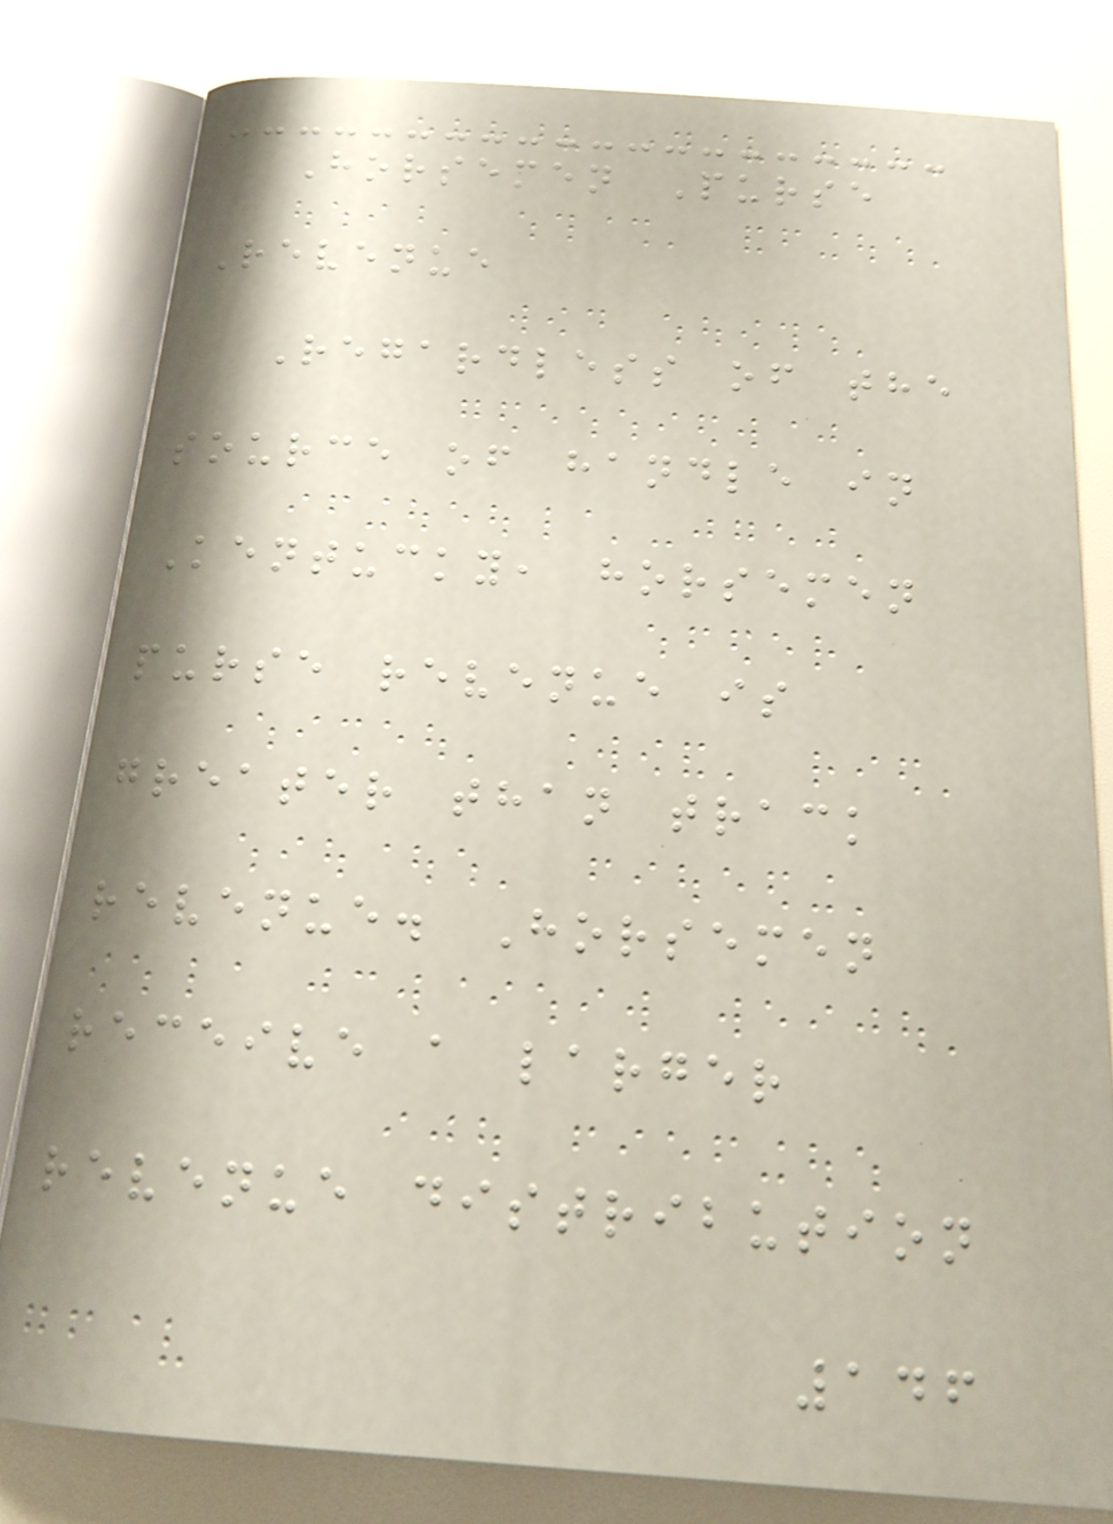Horsemen Purse
Revenue
Regardless of the
source of handle in
Kentucky, horsemen
purse revenue is
greater than track
revenue. Horsemen
receive a larger
revenue distribution
146
